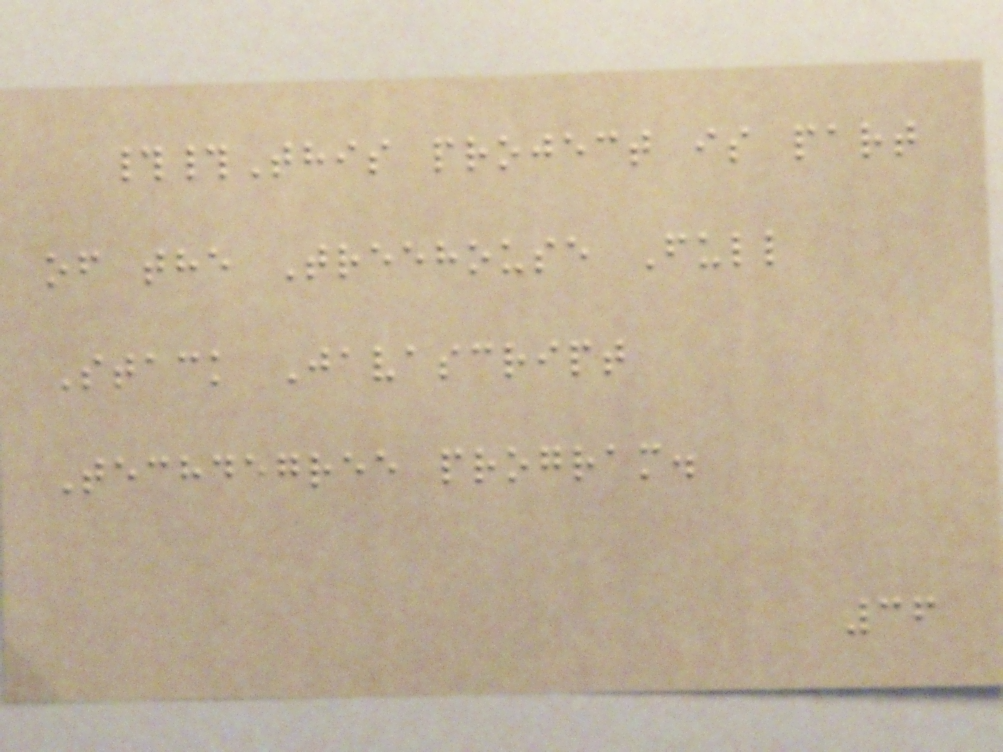##This project is part
of the Treehouse Full
Stack Javascript
Techdegree program.
36
